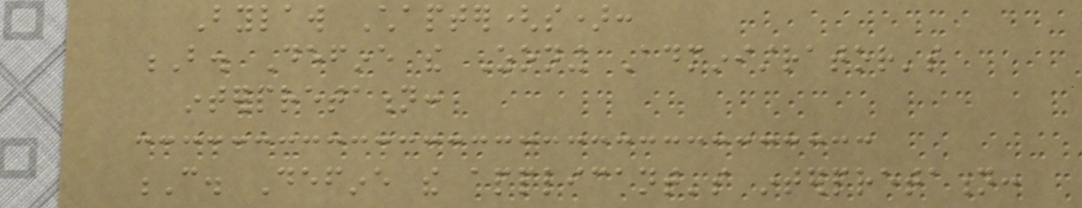Bylaw Chapter(s):
B. Define the Zoning Administrator's
interpretation:
C. Define the applicant's interpretation:
